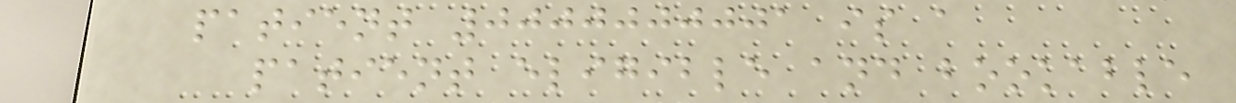patient 0000000001 is a
patient eligible and bookable
